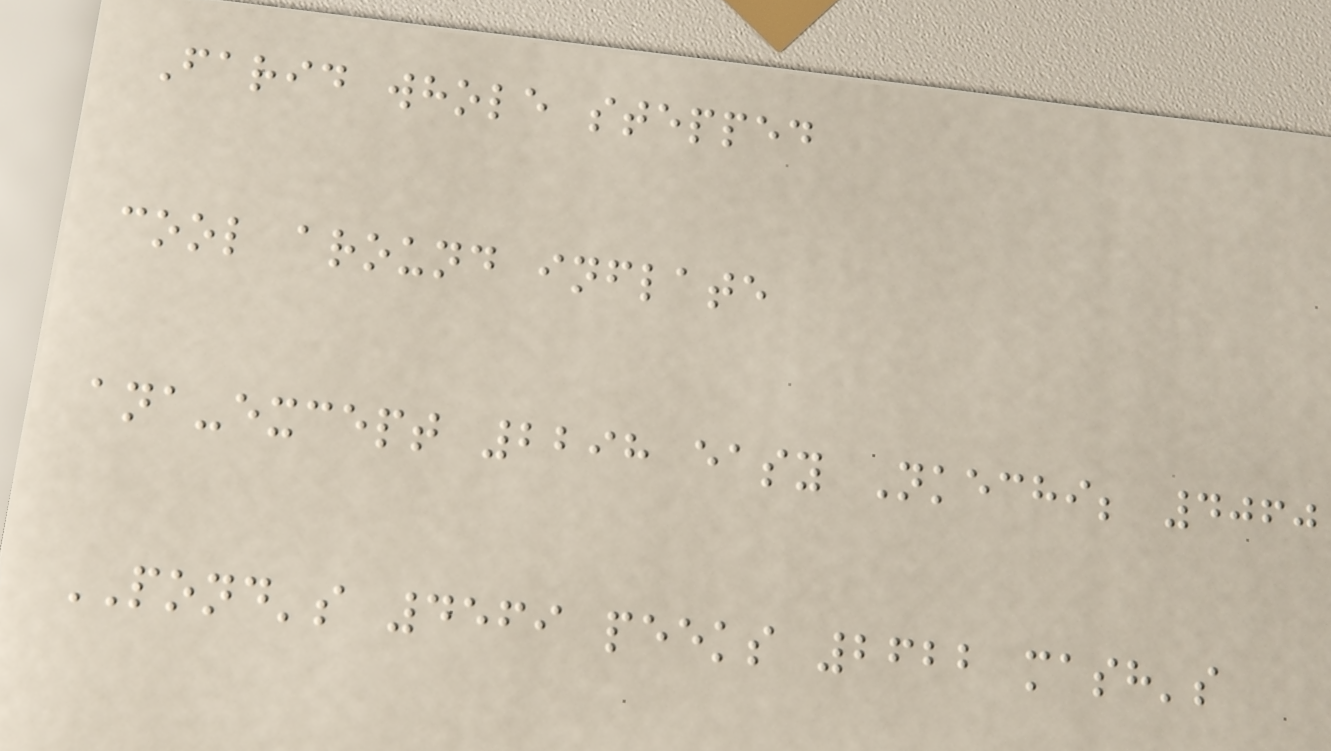Farid whole stepped
cool around inflate
ana-except 2298 easy Nkechi; 4060
POND's 4569 peeks 2622 mash's
